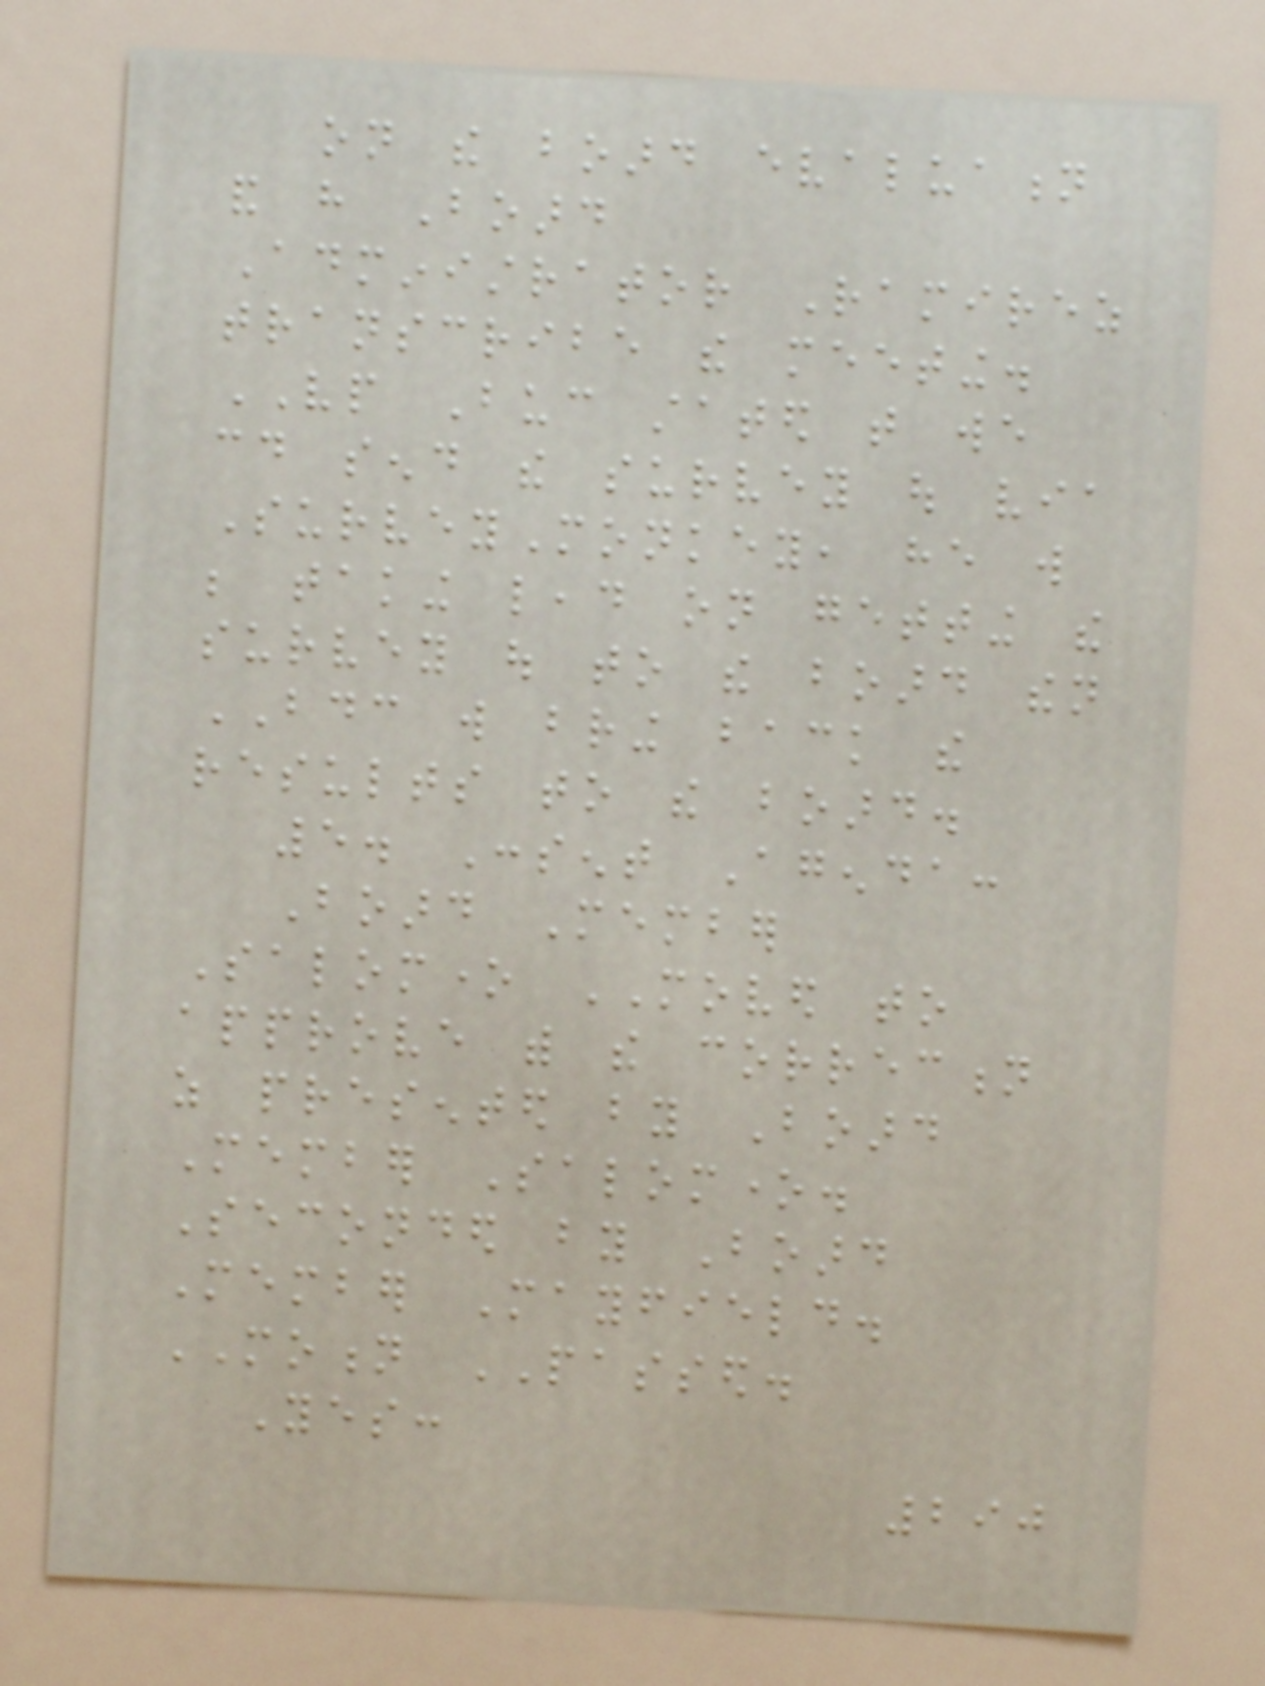on the board evaluation
and have Board
Administrator Ramirez
transcribe the meeting.
VP Buc stated that we
could send the survey out via
SurveyMonkey, he will
be taking lead on getting the
survey out to the board then
BDC will bring back the
results to the board.
5. Consent Agenda:
Board Member
Salomone MOVED to
approve with the correction
as presented by Board
Member Salomone.
Seconded by Board
Member Mayfield.
MOTION PASSED.
Yes:
290
